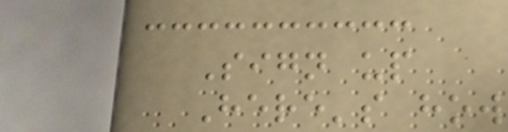Sign up
Here's how
